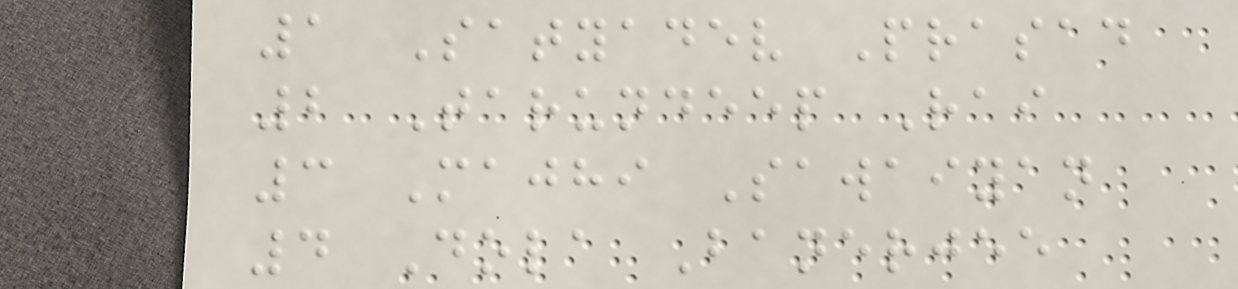1 Satyadev Prasad
2 Tarundeep Rai
3 Majhi Sawaiyan
4 Dola Banerjee
